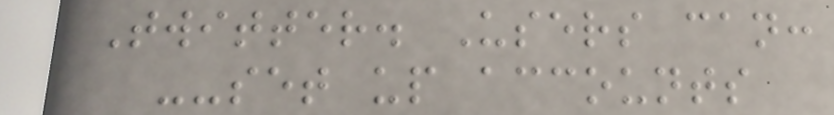Twitter. Users can:
--set up accounts
